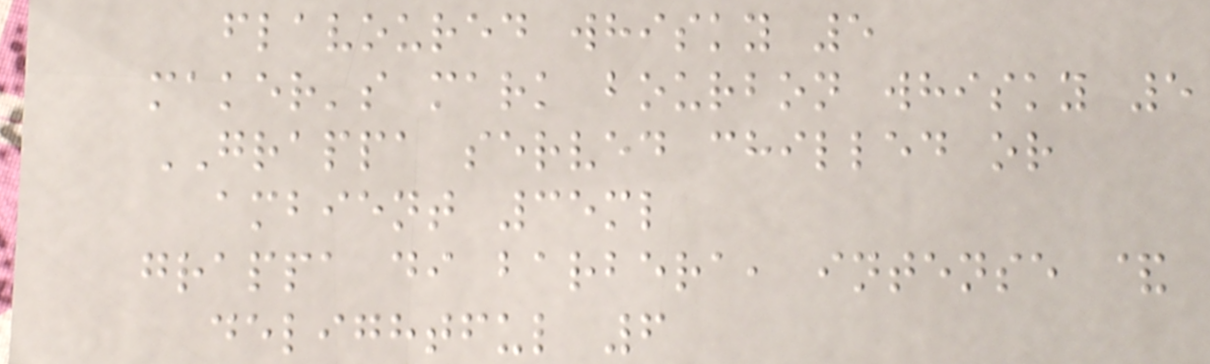flavoured whisky 5
maker's mark bourbon whisky 5
GRAPPA served chilled or
ambient 35ml
grappa di barbera, intense &
delightful 6
